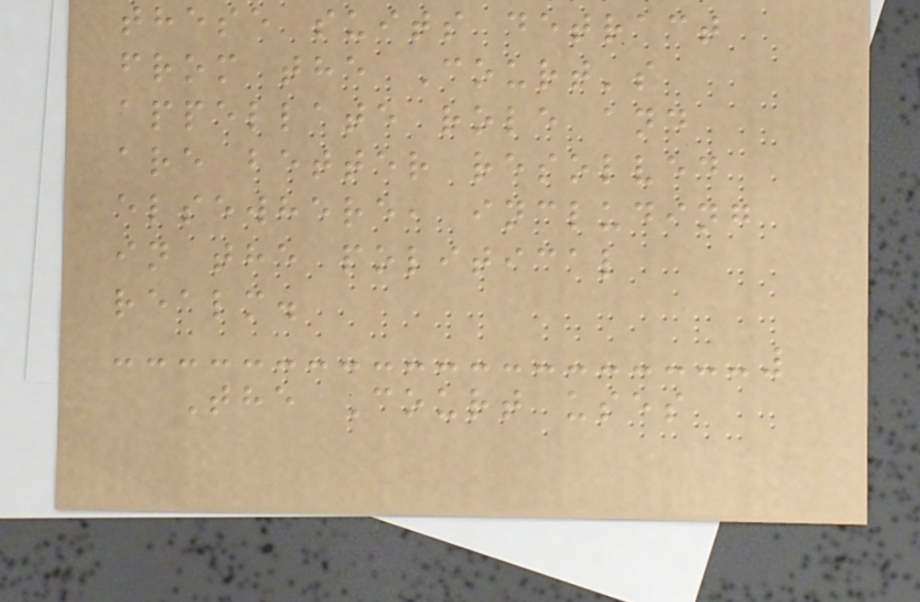these suits detract
from the Court's
appellate role and
are better resolved
elsewhere, including
in the political
realm.
The Court uses
